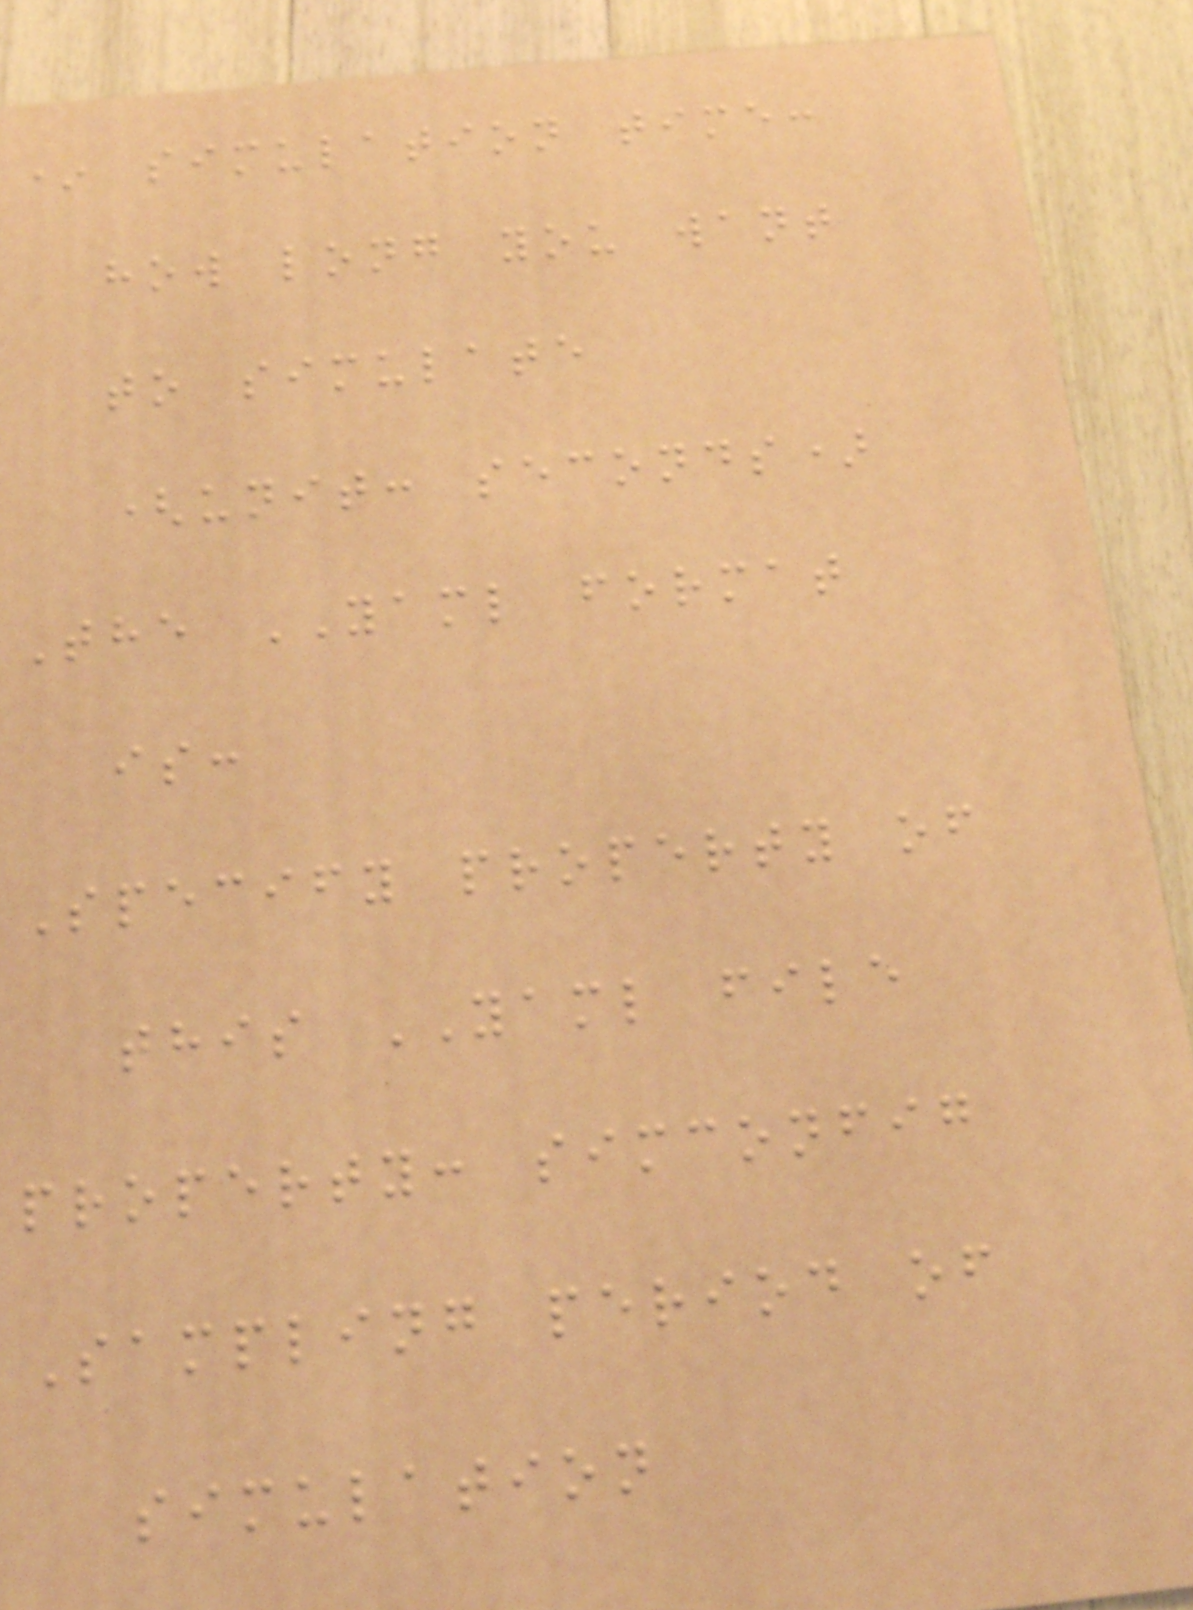* simulation time:
how long you want
to simulate
(unit: seconds)
The YAML format
is:
Specify property of
this YAML file
property: simconfig
Sampling period of
simulation
